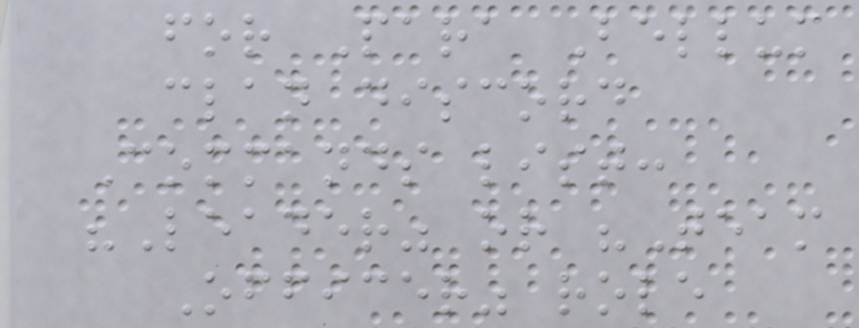for Para Bellum
clan discord
Commands list:
"Leader" or "Team
Officer" role
